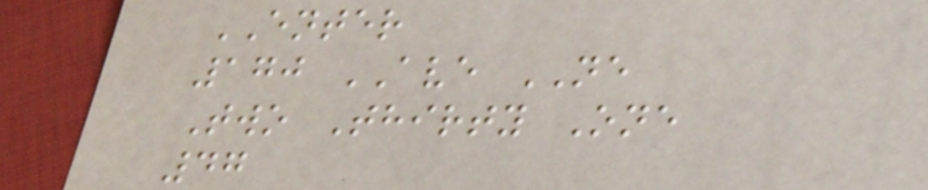ENTER
170 AVE NE
Two Thirty One
47
